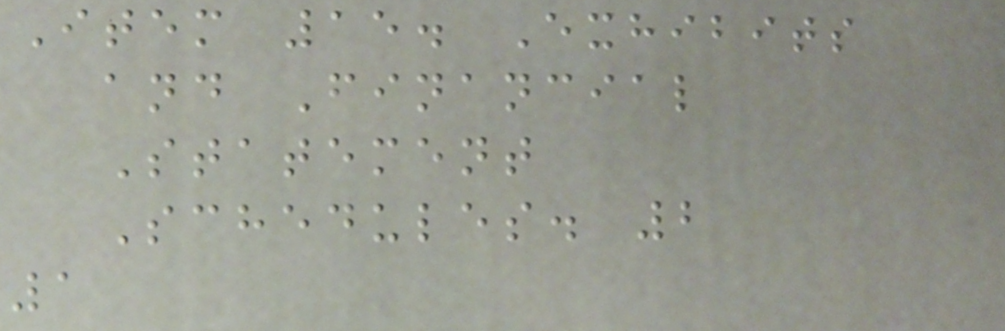Item 15. Exhibits
and Financial
Statement
Schedules. 2
1
